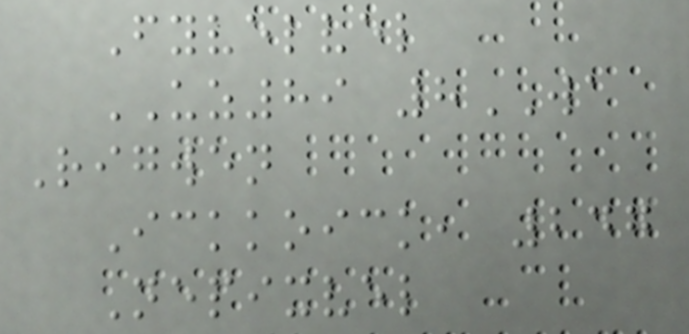Fyvelvel
UZ89 8WA
Rigwen
Ickkoick, 247
Nepixvel
